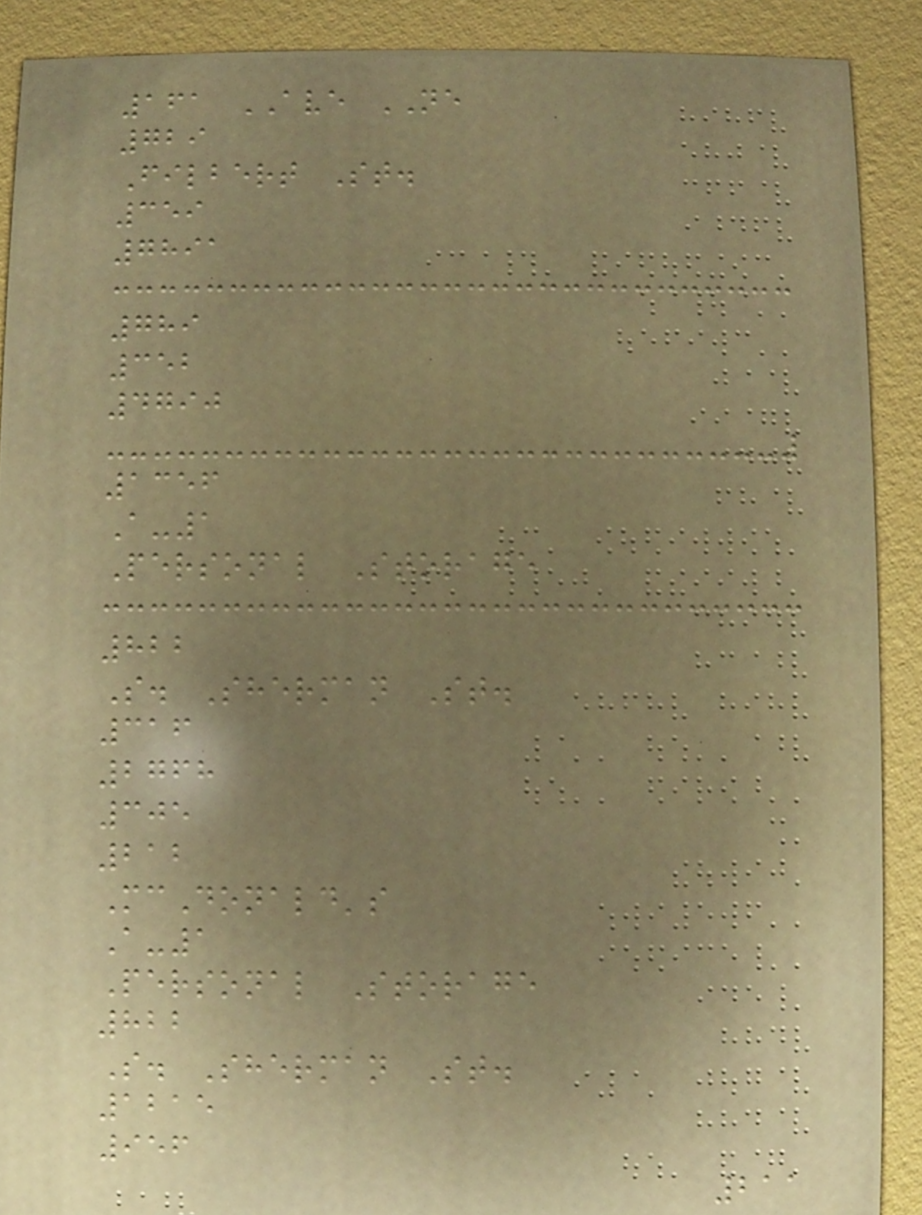161 AVE NE
729
Filbert St.
359
7891
789
352
4790
1356
A-1
Personal Storage
822
S. Sherman St.
316
2768
305
212
McDonald's
A-1
Personal Storage
822
S. Sherman St.
1215
956
211
